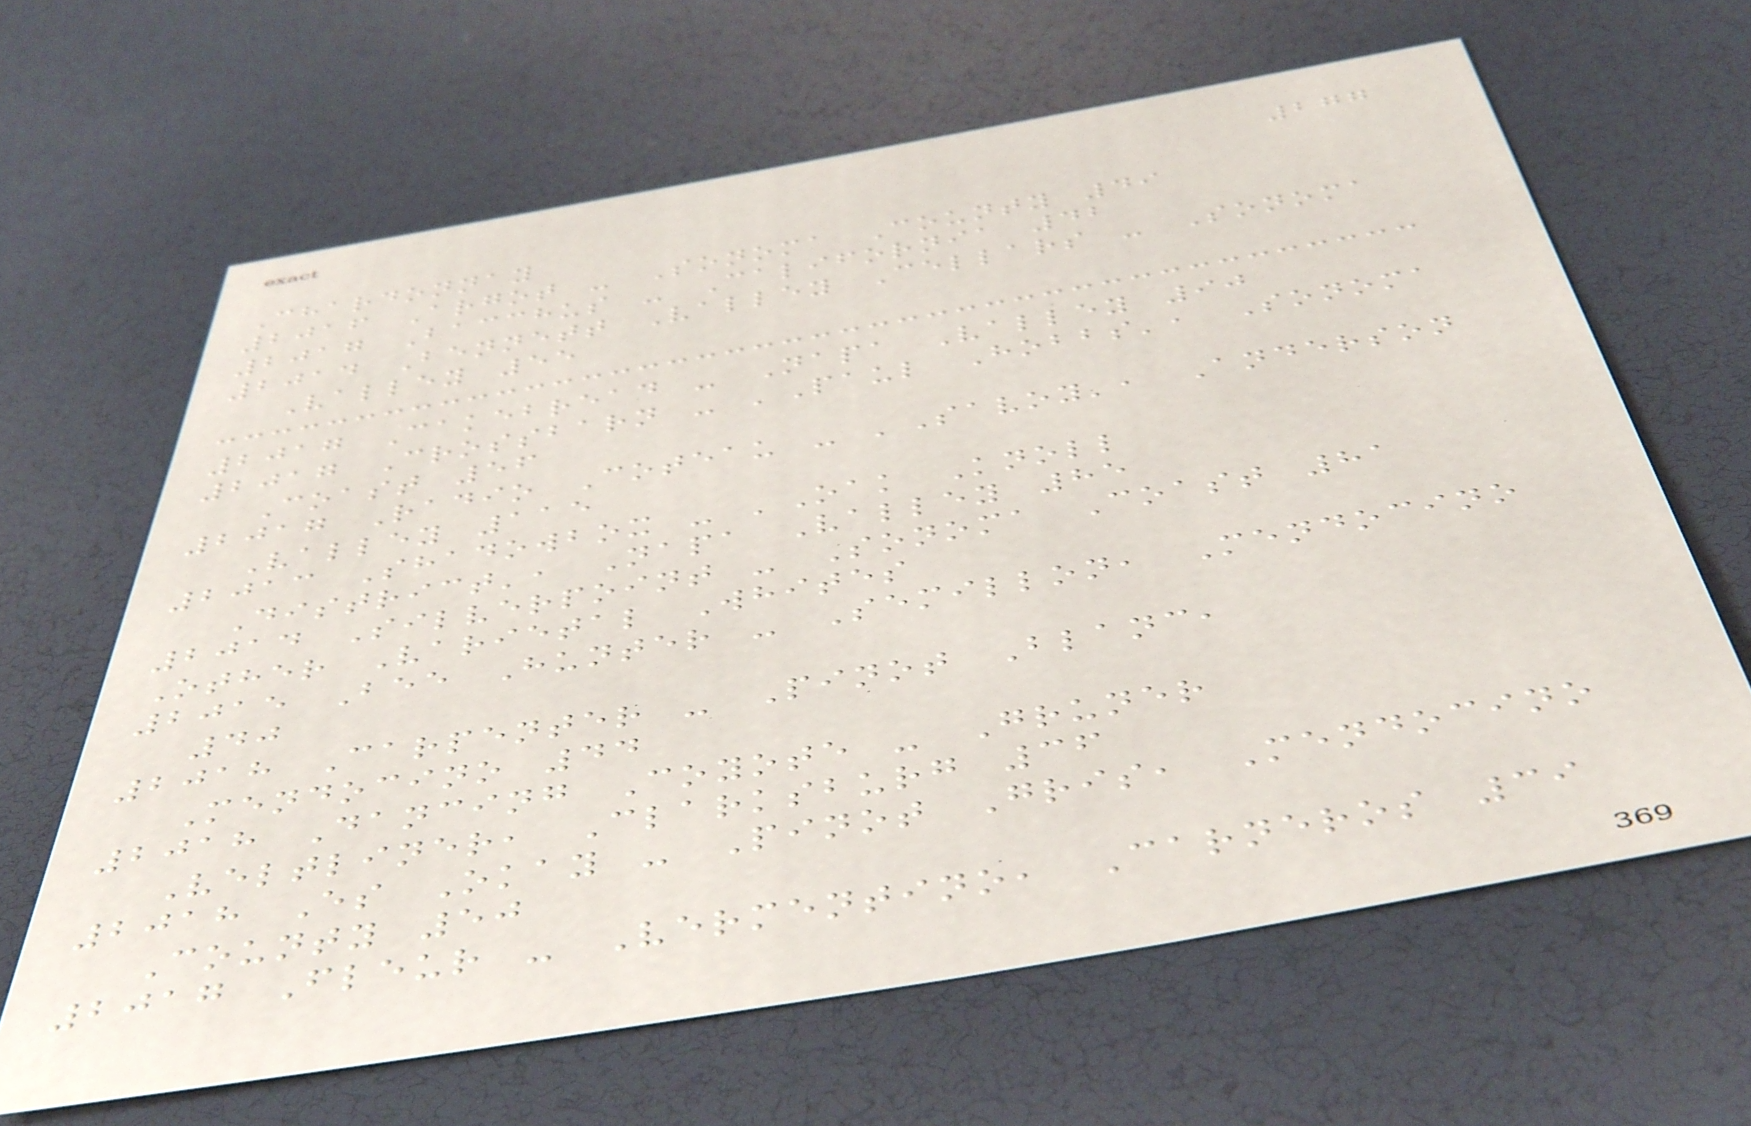277
Chardonnay
2016 Argot - Sonoma County 49
2017 Bacchus - California 42
2014 Bennett Valley Cellars - Sonoma
Valley 55
2017 Cakebread - Napa Valley 90
2017 Crossbarn - 'Paul Hobbs', Sonoma
Coast 56
2017 Radio Coteau - 'Savoy', Anderson
Valley 115
2013 Shadowbox - 'Oak Knoll
District', Napa Valley 85
2014 Silverpoint - Sonoma Coast 81
Other Varietal Whites
2015 Bee Hunter - Semillon, Mendocino
40
2018 Carpenter - Pinot Blanc,
Mendocino 44
2018 Dancing Coyote - Gruner
Veltliner, Clarksburg 36
2018 Es Okay - Pinot Gris, Mendocino
County 50
2017 Fleur - Vermentino, Carneros 39
